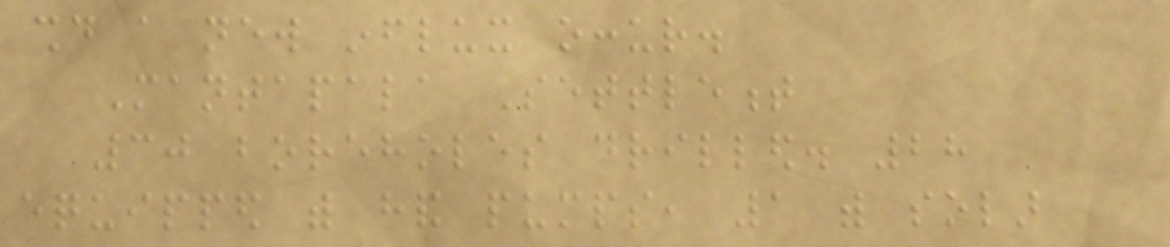should a new influx occur.
Mantapala Settlement
30 boreholes drilled. 28
equipped with hand pumps, 1 with solar
